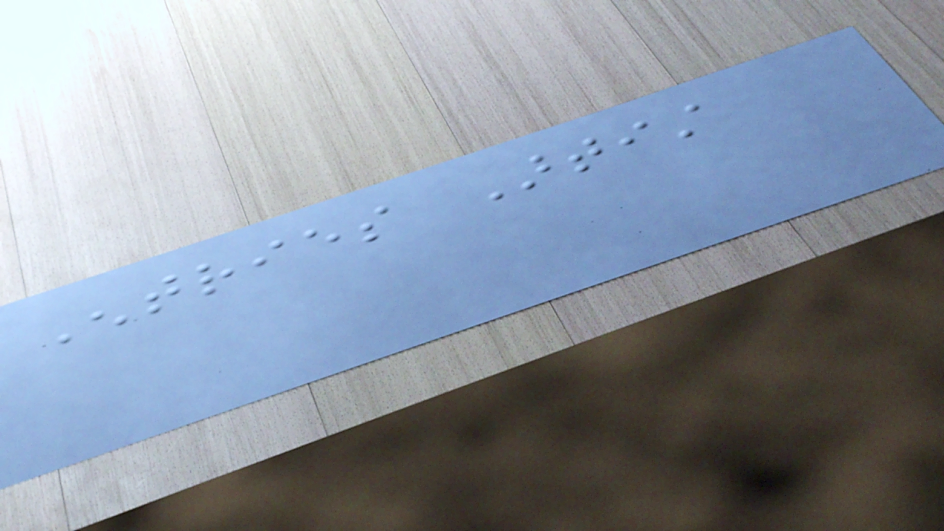Entries Artist
